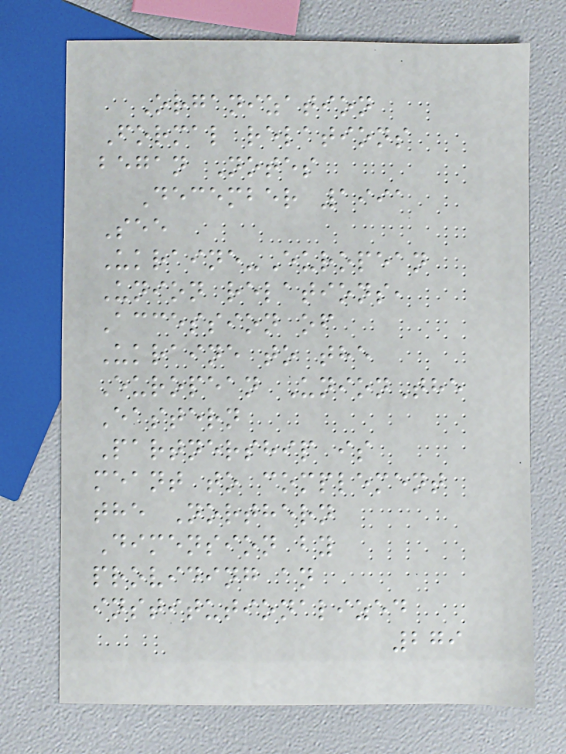Organization
Formal relations
began Notes
December 1991
See
Ukraine-European
Union relations,
Accession of
Ukraine to the
European UnionThe
Eastern
Partnership is
meant to complement
the Northern
Dimension by
providing an
institutionalized
279
